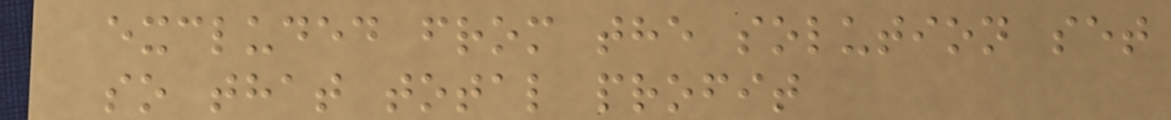excluded from the solution set
so that total profit
